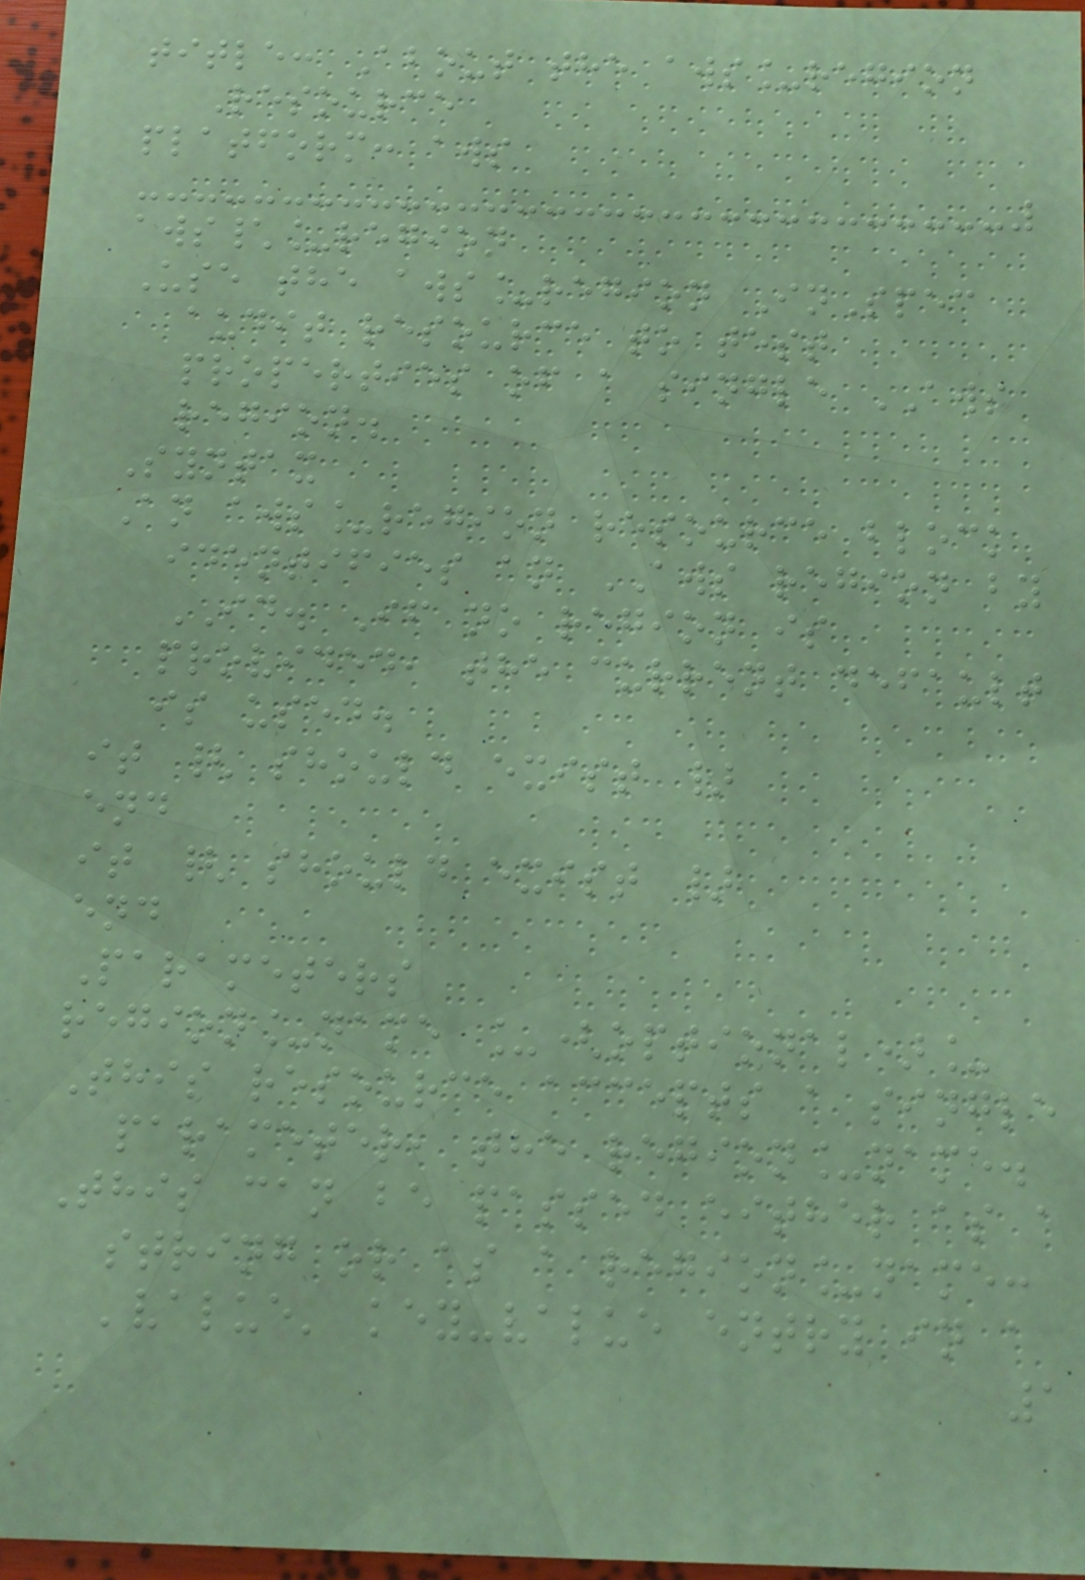title: About the aws_region
Resource
platform: aws
aws\_region
Use the aws_region InSpec
audit resource to test
properties of a single AWS
region.
Syntax
An aws_region resource block
identifies an AWS region by
ID. If no region is
provided, the current default
is used.
it { should exist }
end
it { should exist }
end
Parameters
region_name _(optional)_
This resource accepts a single
parameter, the region_name.
This can be passed either as a
string or as a region_name:
'value' key-value entry in a
1
